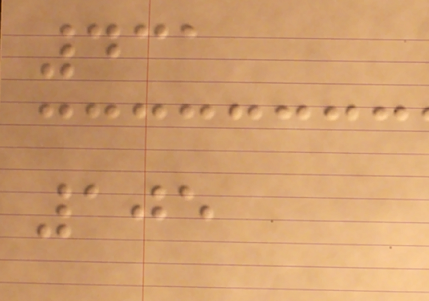431
105
